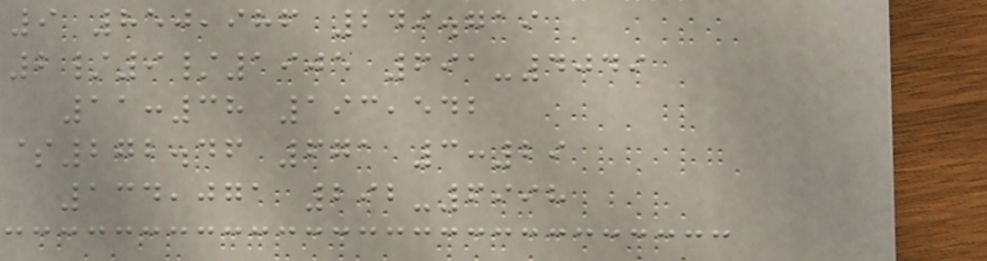9 850,986 249.719
2/9/1905 691-4049
11:38 193,542
$272.46 671 3:29
134,071 292-6998
